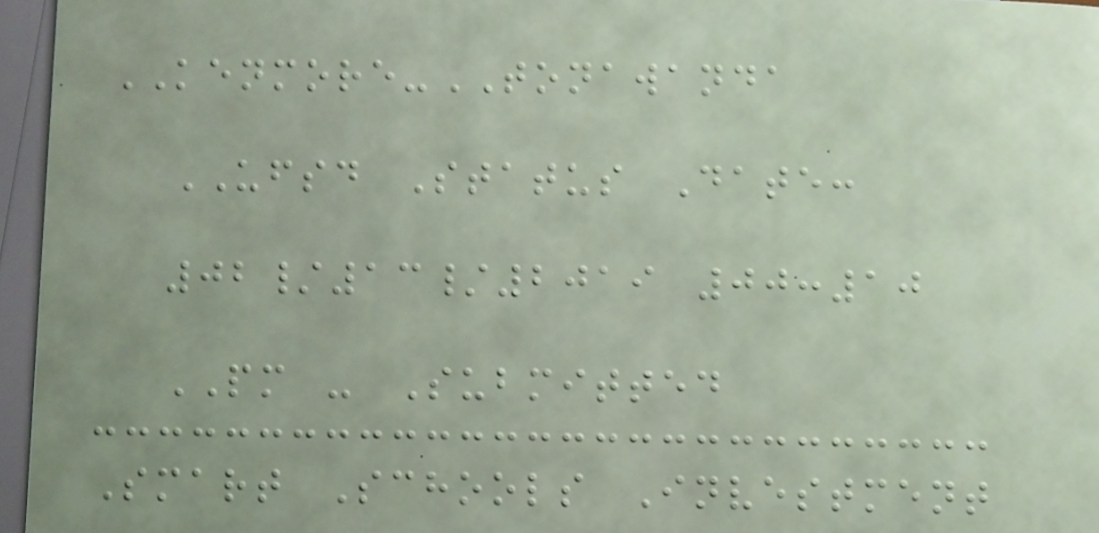KENMORE-TONAWANDA
UFSD Status Date:
02/13/2019 00:10
PM - Submitted
Smart Schools Investment
